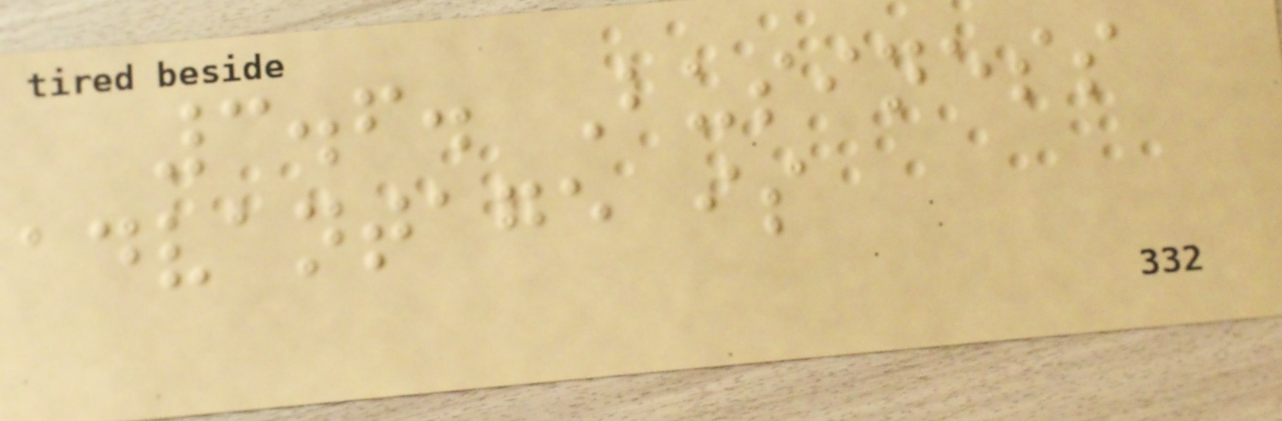3.6. Business
advantage is
